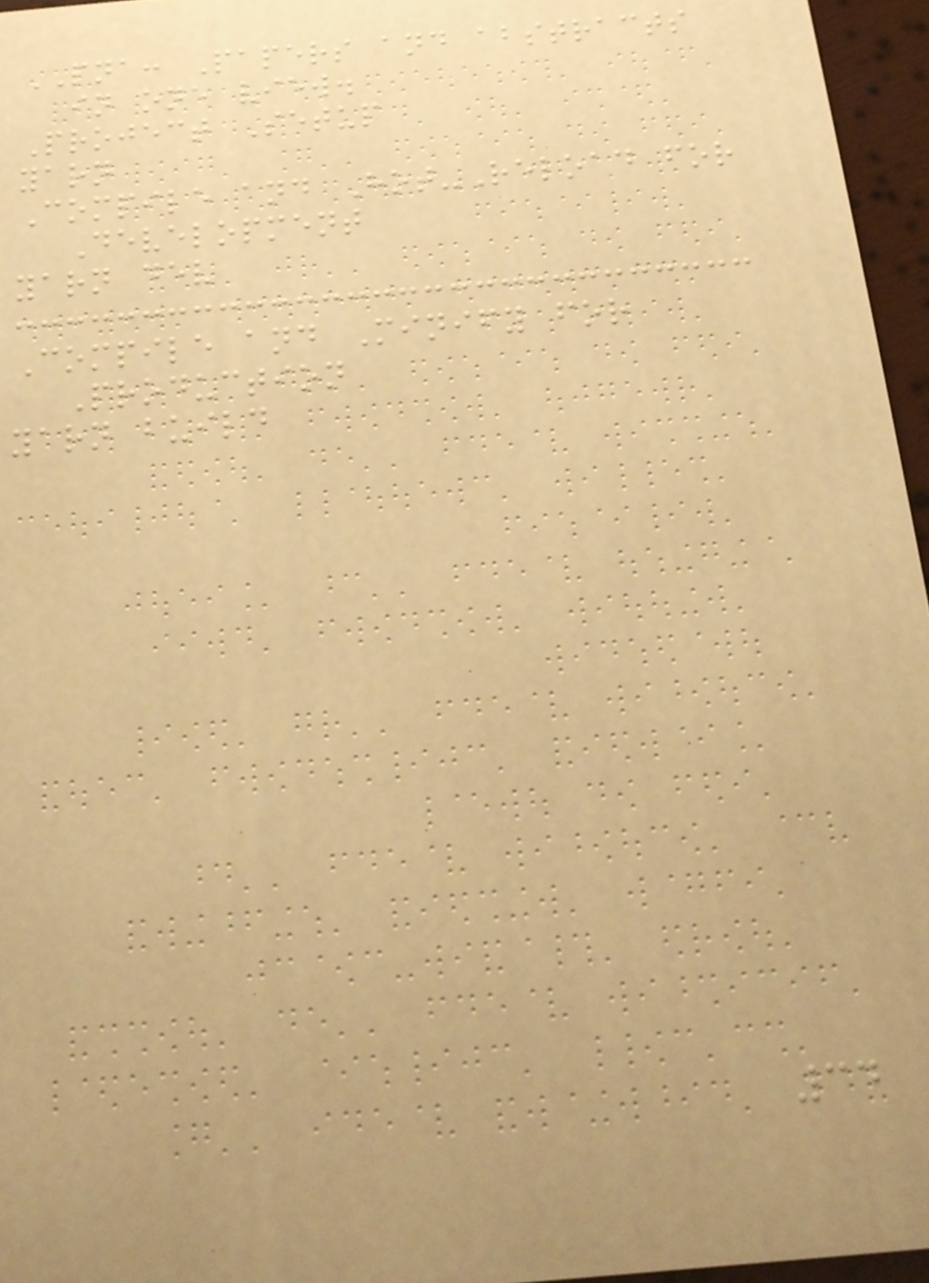PNA: Papers and abstracts
in one view.
Project Setup
yarn
Compile and Hot-Reload for
Development
yarn dev
Compile and Minify for
Production
yarn build
34
